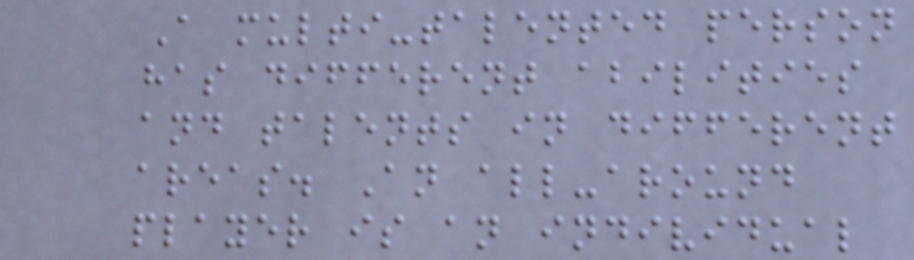A multi-talented person
has different abilities
and talents in different
areas. An all-around
player is an individual
